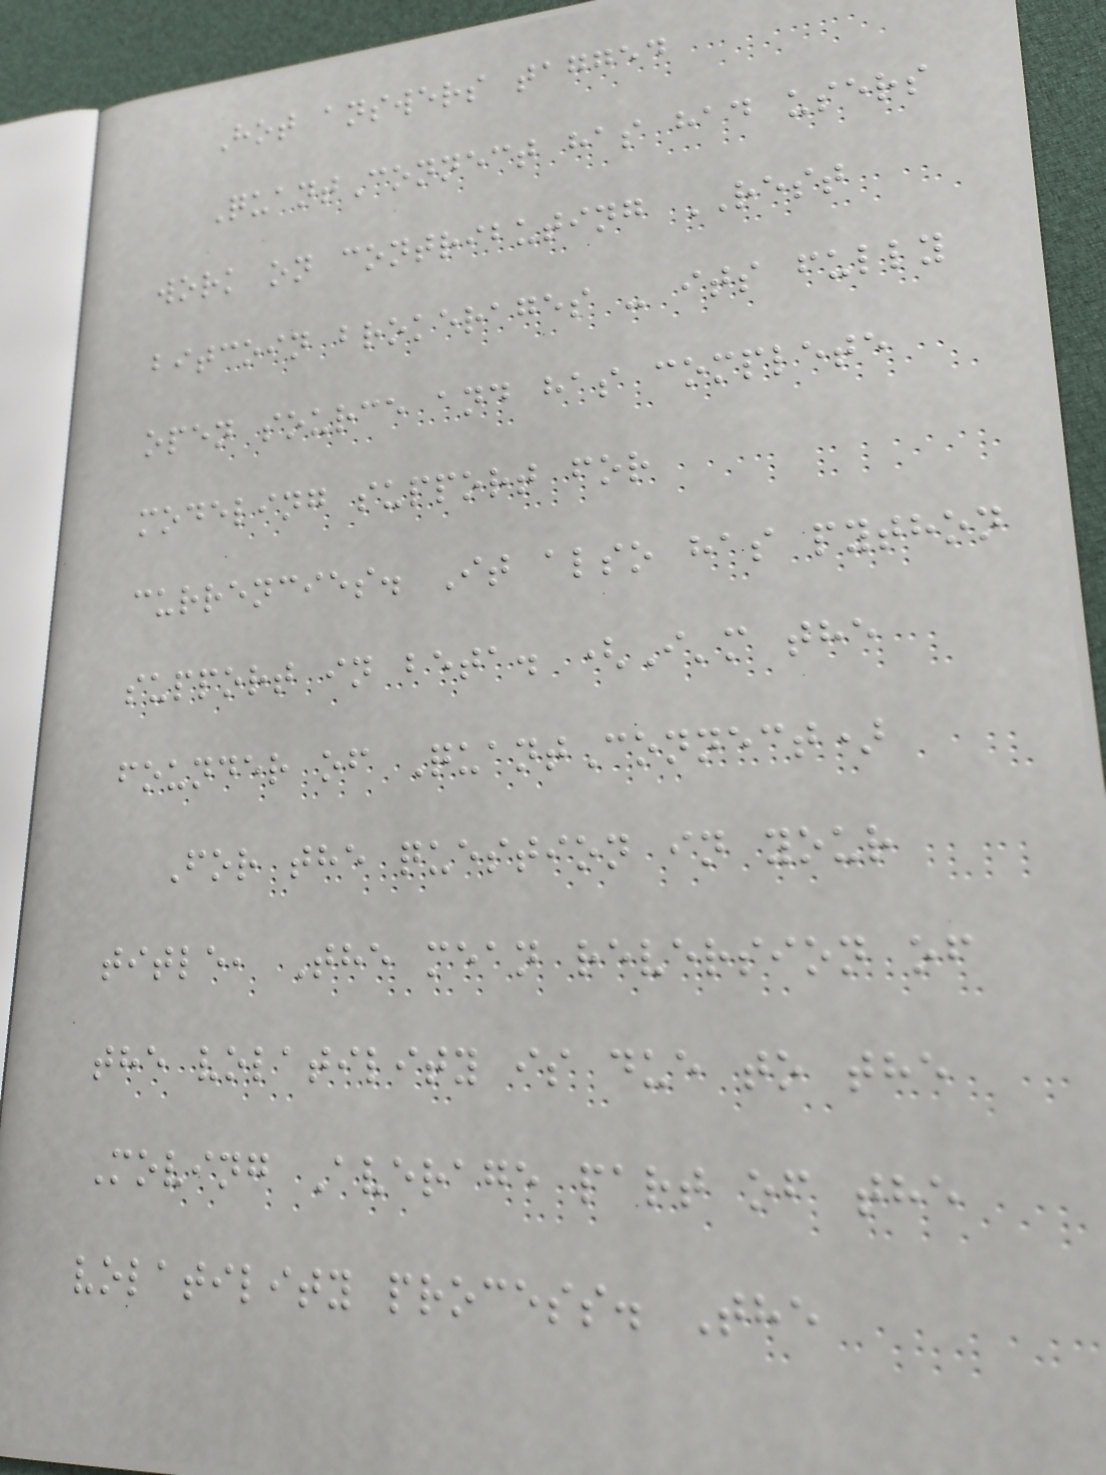Hot answers tagged
QuantConnect has had users
work on contributing REST
bitcoin brokerages - its fully
open source and has complete
modeling support for
currencies. It also has python
support in beta. (I'm the
founder of QuantConnect)
For the question in your
title, The mean reversion of
the volatility is due to the
Moving Average part of the
volatility process. The
